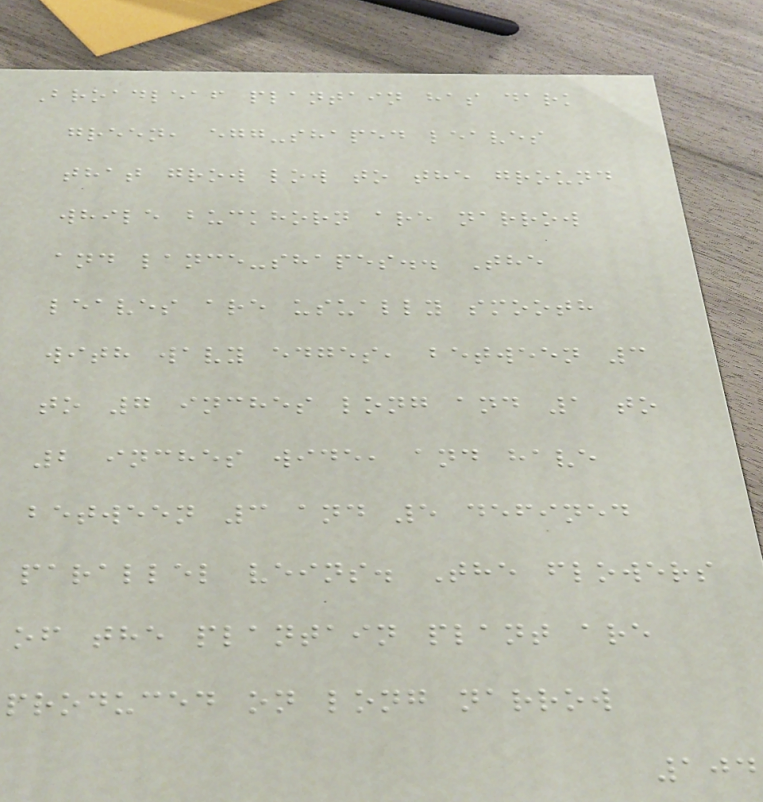Broadleaf plantain has dark
green, egg-shaped leaves
that grow low to the ground
while buckhorn are narrow
and lance-shapes.. The
leaves are usually smooth
with wavy edges, between 3
to 7 inches long and 1 to
2 inches wide, and have
between 3 and 5 defined
parallel veins. The flowers
of the plantain plant are
produced on long narrow
104
